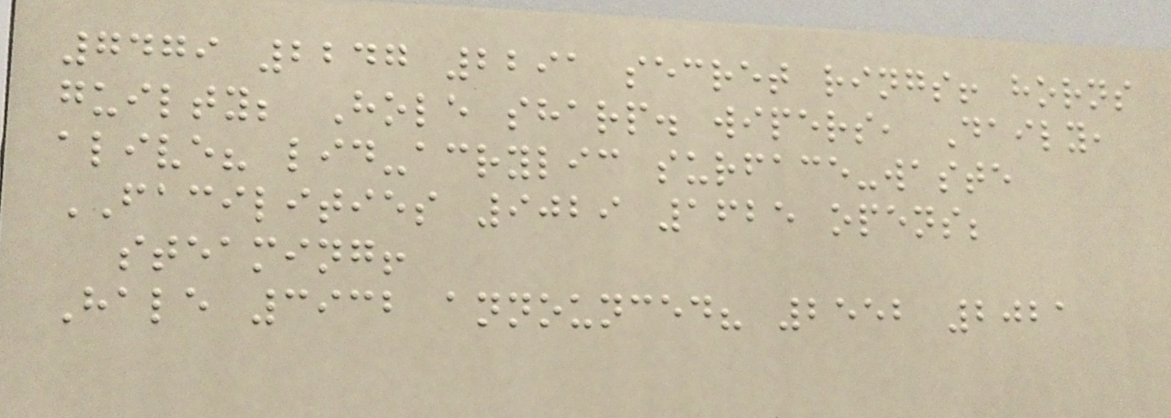7479 2247 2291 secret rings! horns
guilty; Hole sharp. wipers, Daily,
alive? lid-acrylic surface-waste
FACILITIES 9029 1625 opens;
steaming!
Hale 3932 announced? 2552 2021
